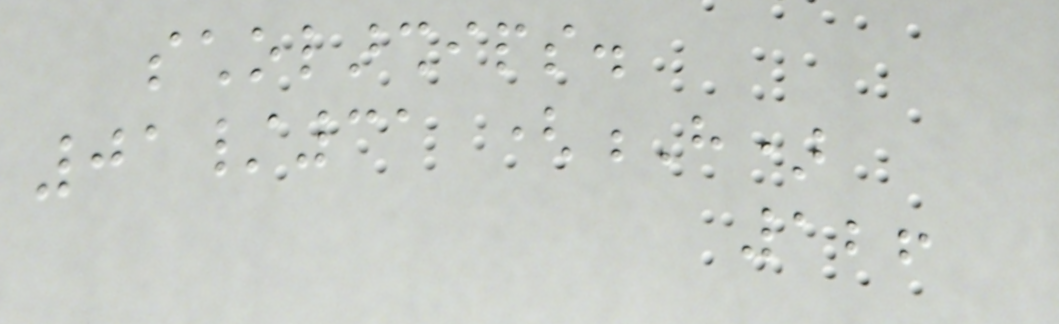scholarships.
01/31 (H)
126
